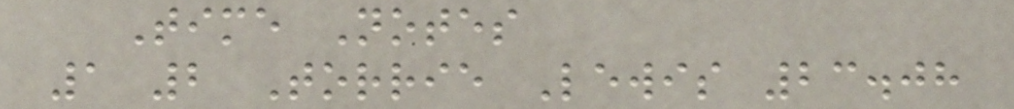Time Notes
1 2 Torrie Lewis 23.08
